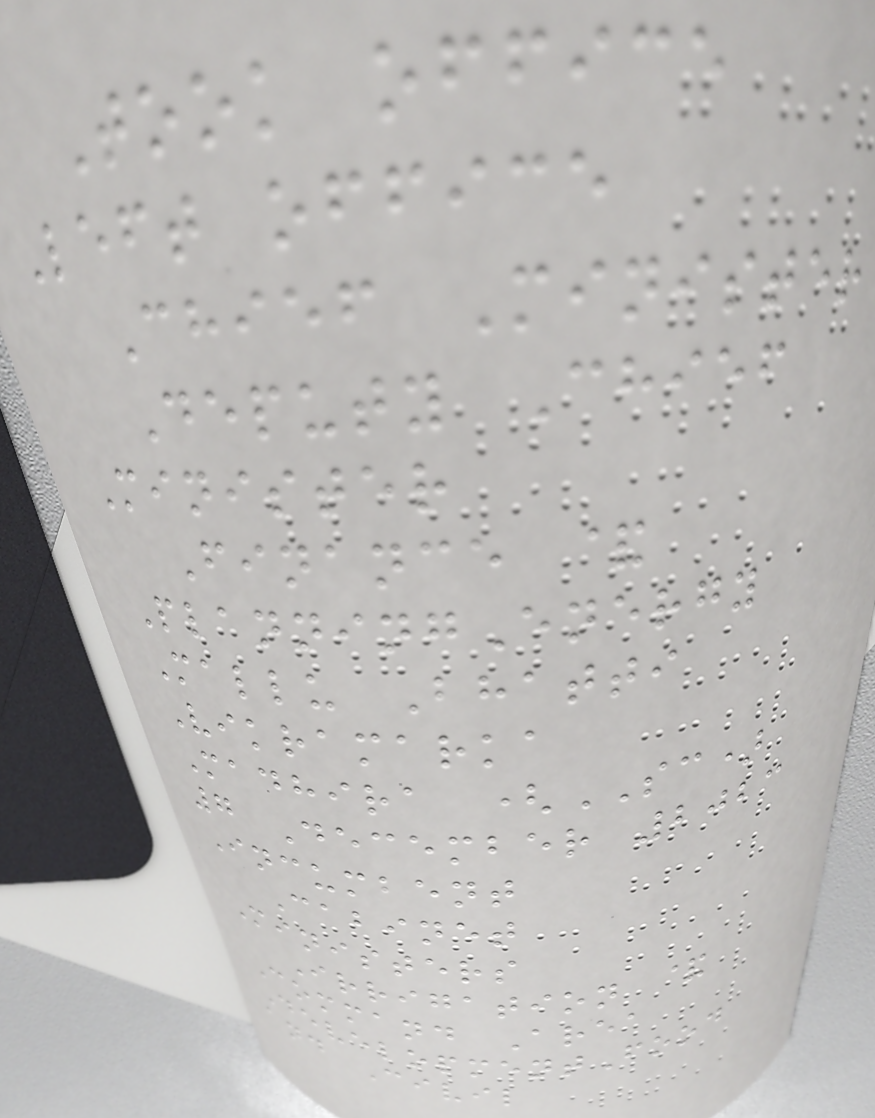Took office
Left office
Chief Minister
Deputy Chief
Minister
Finance &
PlanningEnergy
Mallu Bhatti
Vikramarka
Madhira (SC)
7 December 2023
Incumbent
Cabinet
Ministers
Irrigation &
Command Area
DevelopmentFood
and Civil
